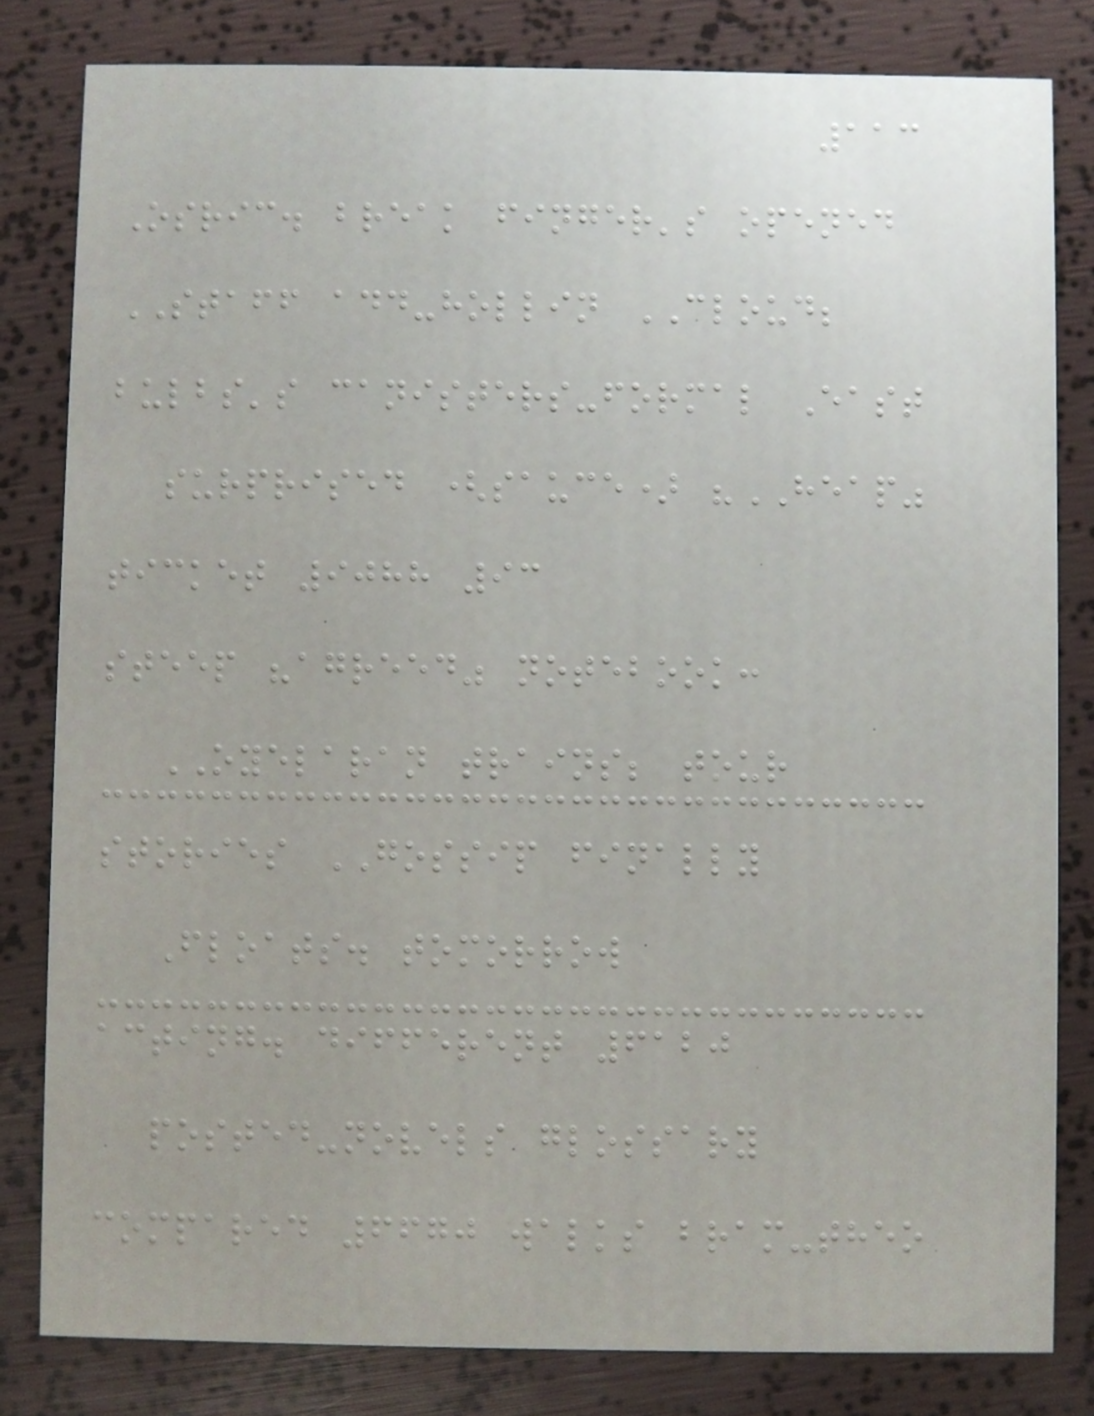113
Osric. break finger's opened
STAFF add-hollin CLOUD;
bulbs's canisters-formal East
surprised (sauce) "HEAP"
ticket 9088 93
steep "agreed" notebook:
OYELARAN trains; tour
stories GOSSIP finally
Floats. tomorrow
acting. different 6120
posted-novels glossary
compared 6670 walks bram-theo
